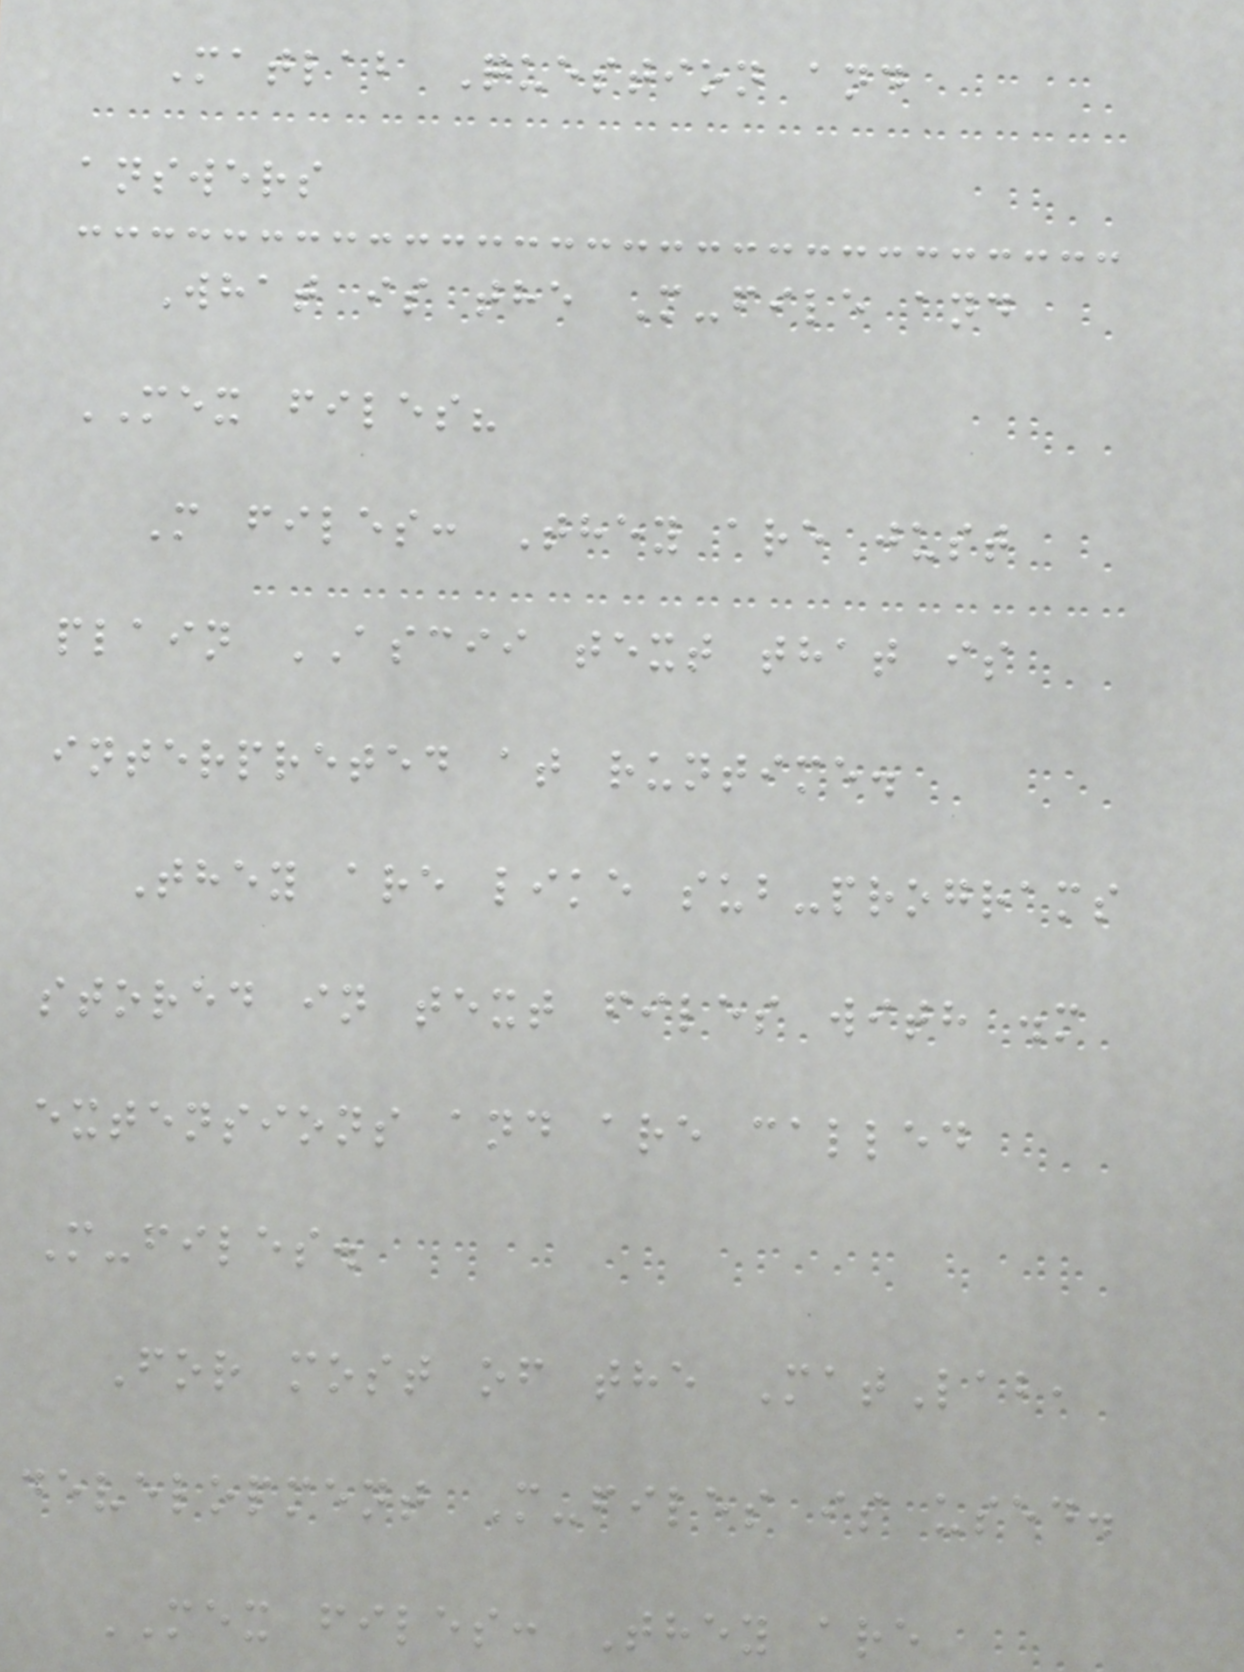Matlab Question and
answers
What is the M-file and
MEX files?
M files: They are just
plain ASCII text that is
interpreted at runtime.
They are like sub-programs
stored in text files with .m
extensions and are called
M-files.
For most of the MatLab,
development M-files is used.
MEX files: They are
